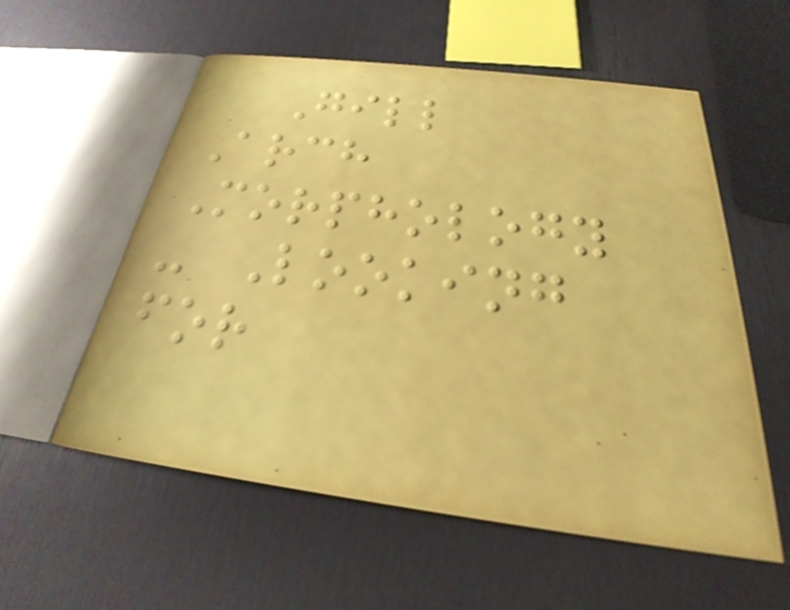Gill
Arch
Morphology
- Looking
for
